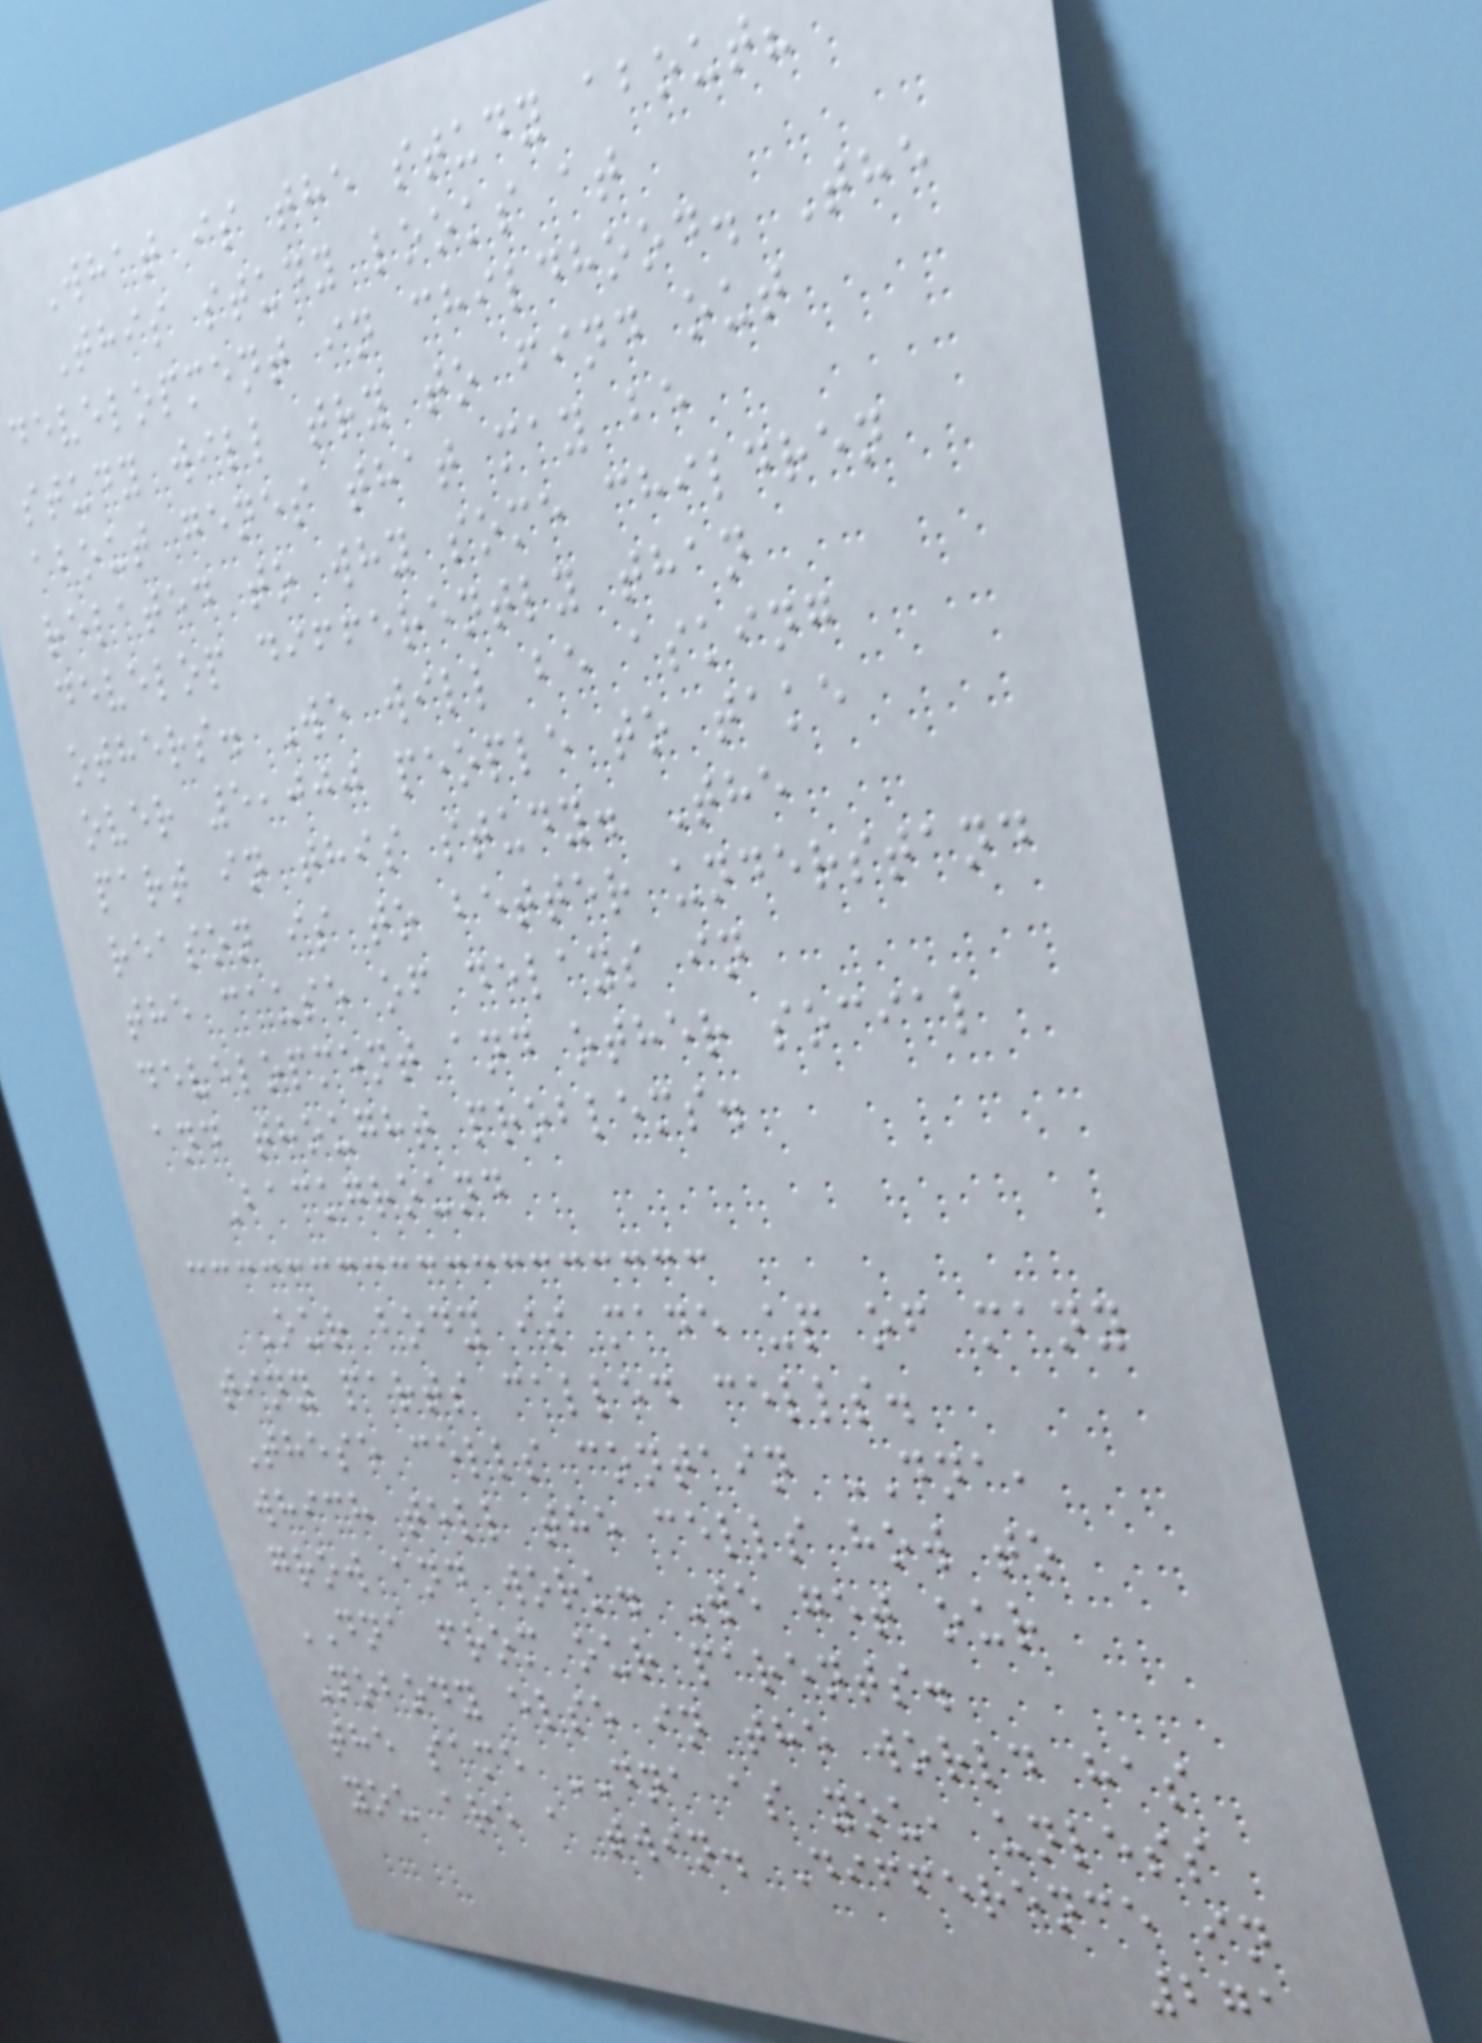What is the study about?
This study looks at
development in childhood. The
study will try to find out
about genes that may be
related to why some children
develop differently than
others. We will be asking
over 5,000 people to take
part in this study. The
reason is to better understand
the cause of delays in
development and other social
and thought problems.
Background
Our body is made up of many
tiny parts called cells.
These cells contain DNA,
which tell the cells how to
grow and work. We get our
DNA from our parents.
Nobody else in the world has
the same DNA as you, unless
you are a twin. Difference in
271
